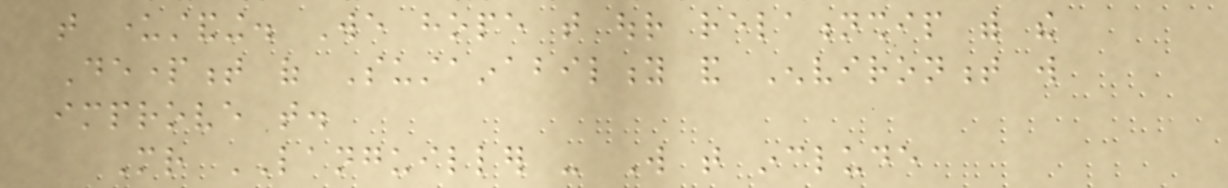that understanding. We hope that our relationship with the
Department of Sustainability and Environment will
improve that.
Mr LANGUILLER - Will that include
